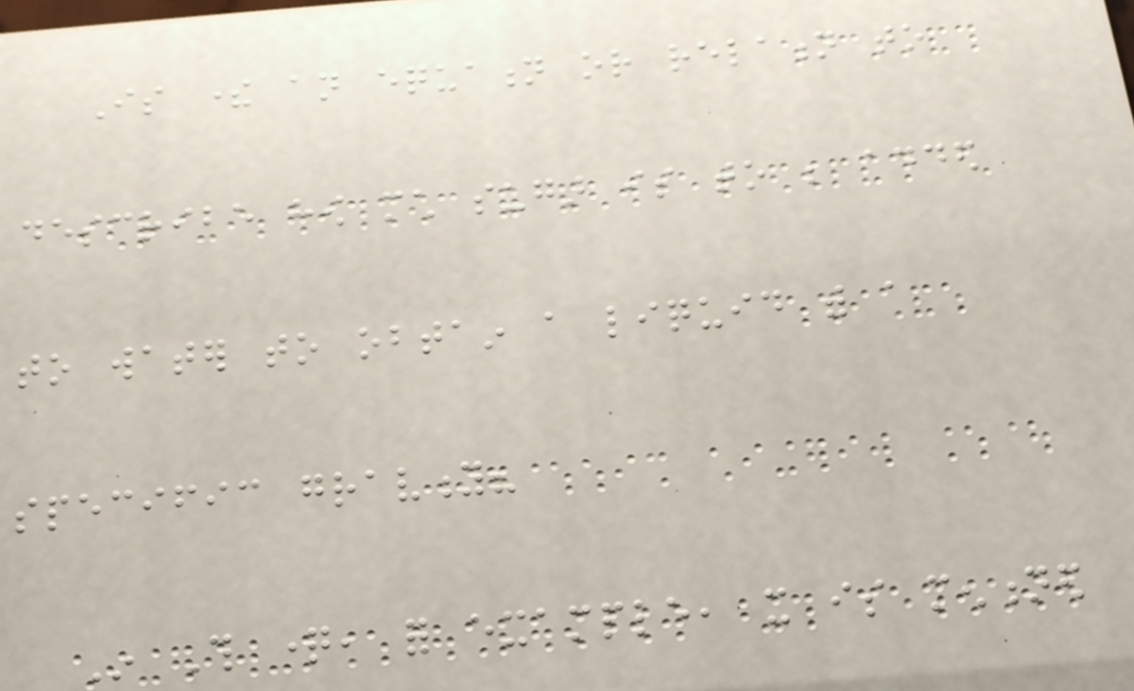Is there an equation or relation to
describe how much sugar is to be added
to water to obtain a liquid with a
specific gravity?
In This question, for example, it is mentioned
